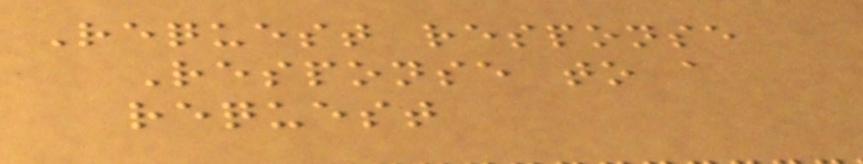Request response
Response to a
request
